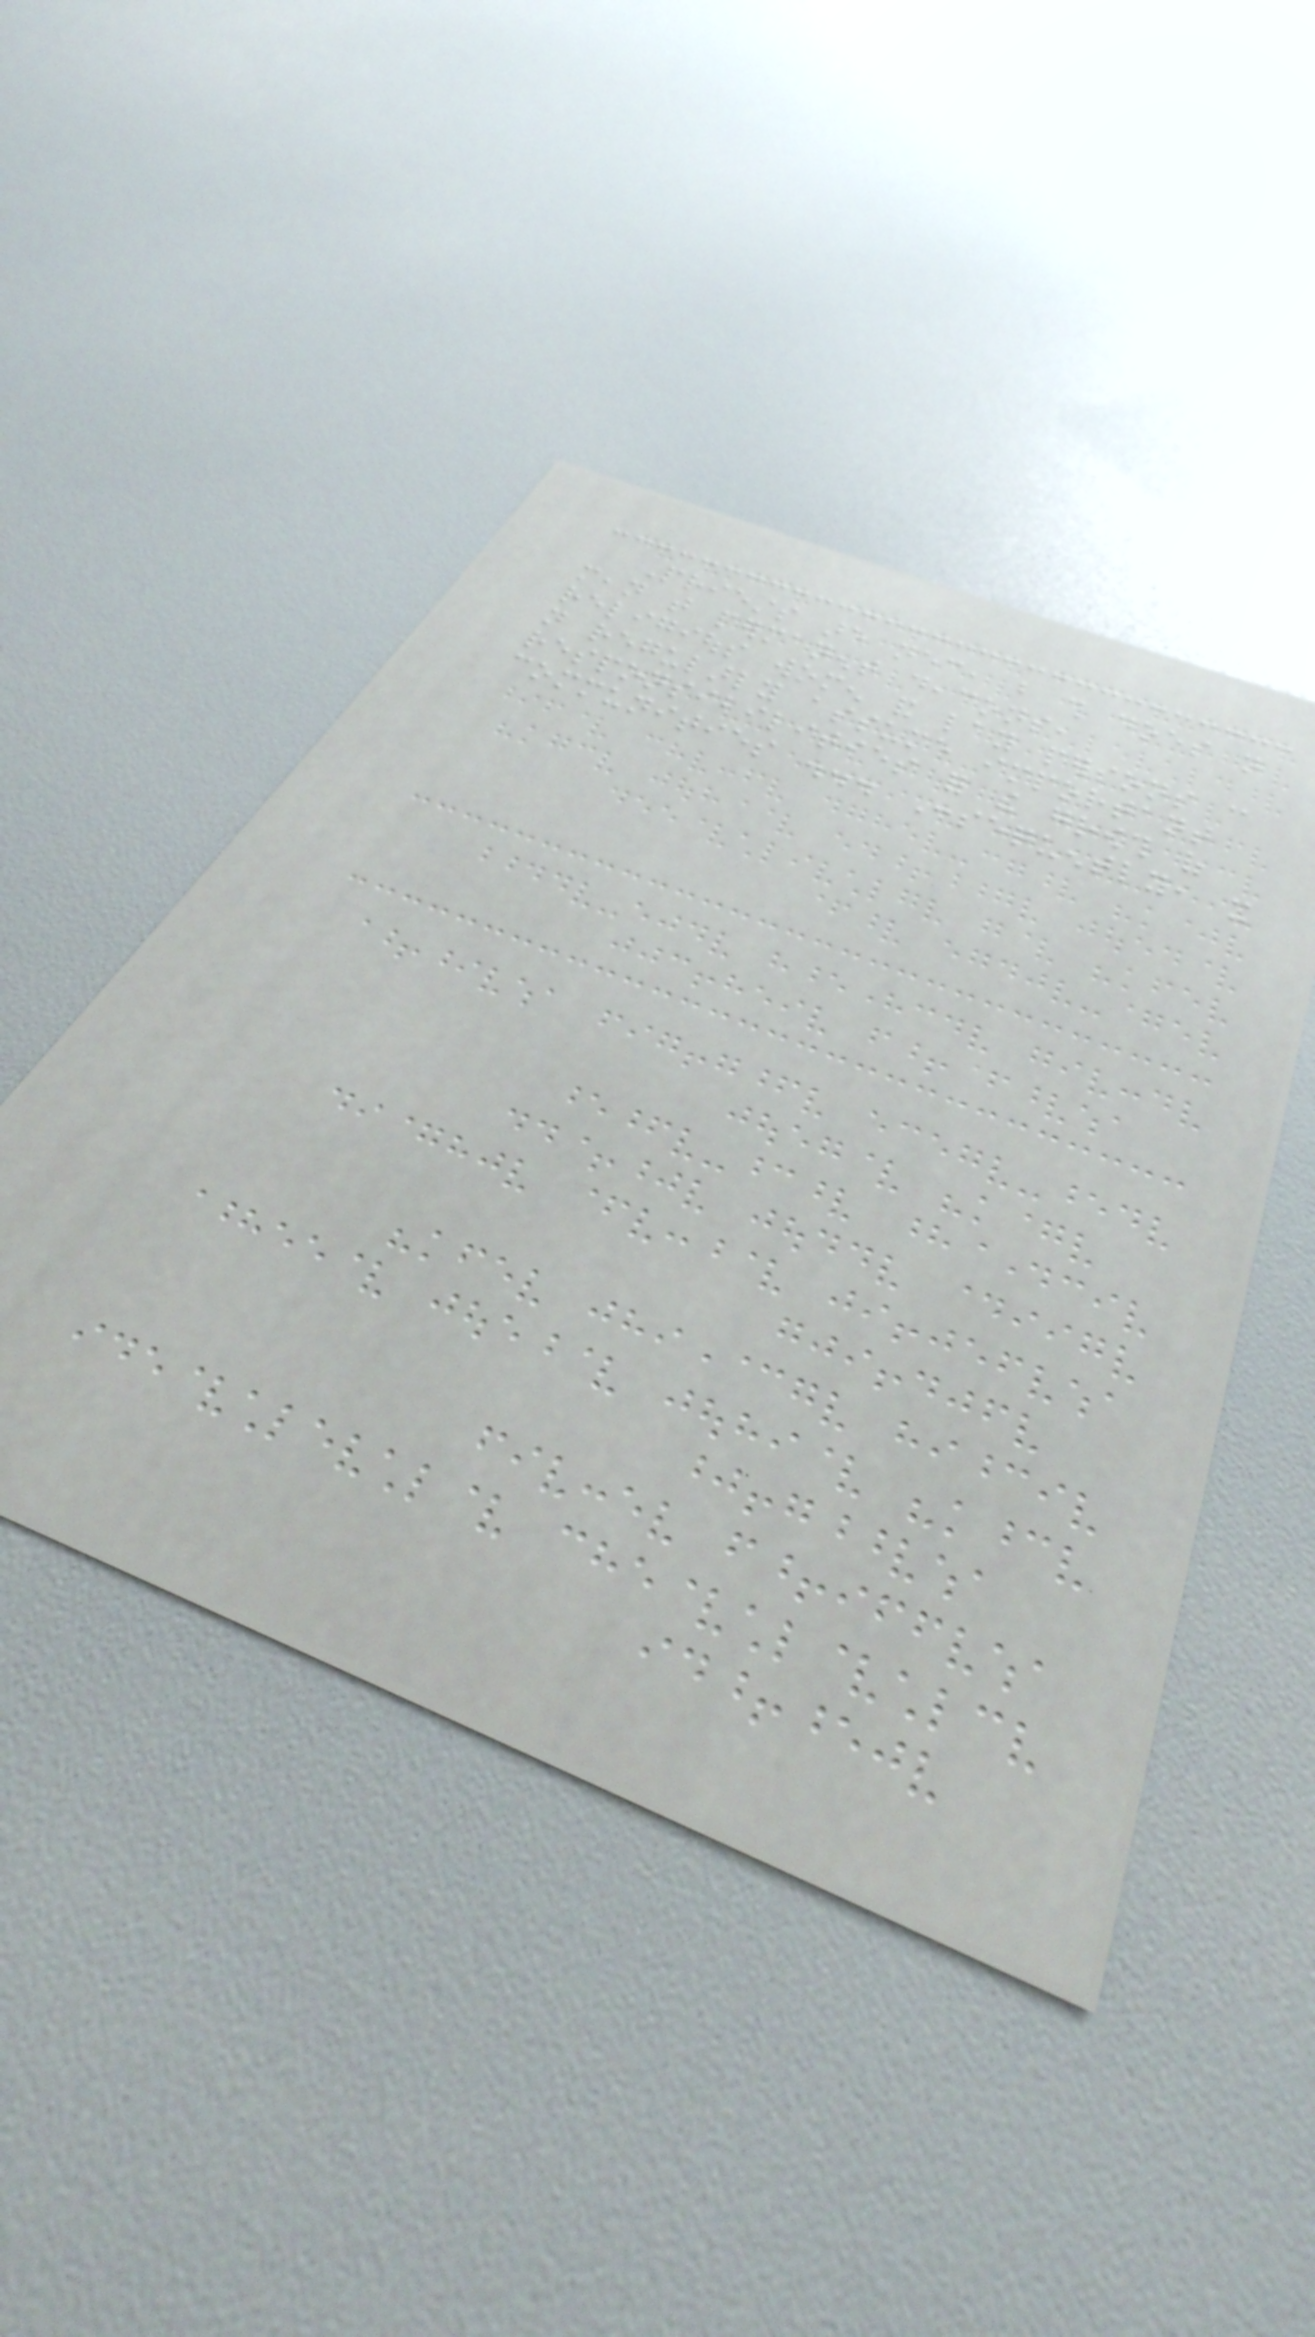Priests are necessary, but this does not
mean that permanent deacons,
religious women and lay persons can
not regularly assume important
responsibilities for the growth of
communities ... Consequently, it
